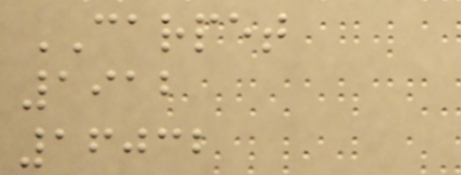CARPET
1912
16032
